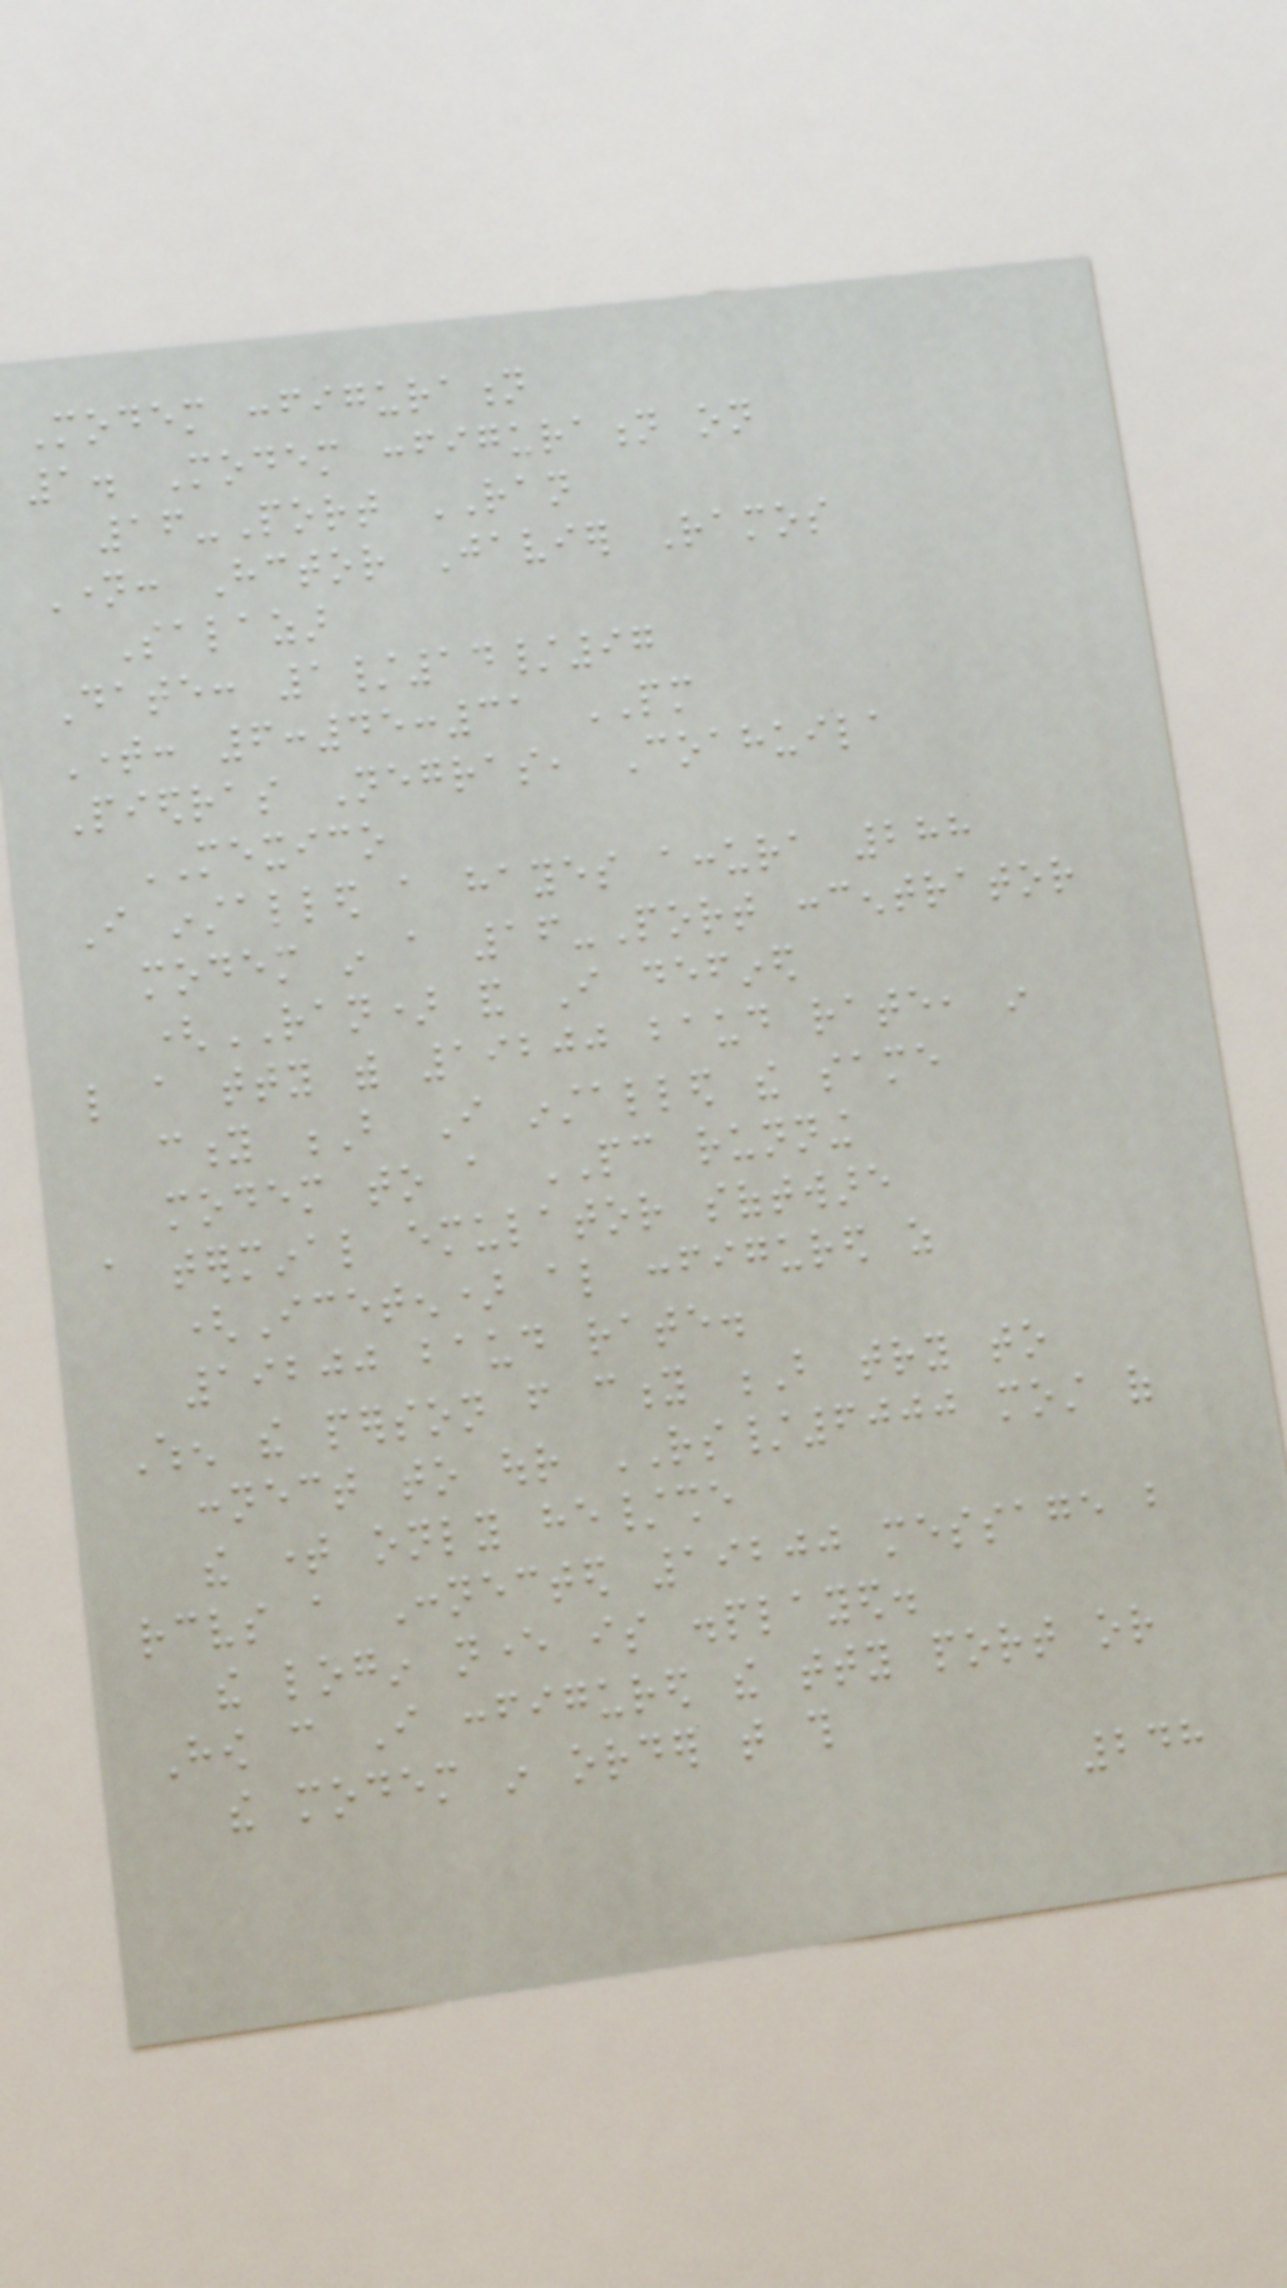Modem configuration
1. Modem configuration on
16-Port RAN
Name: Hctor Javier Ramos
Salazar
Date: 1/14/97
Time: 6:45:31 PM
Piedras Negras, Coahuila
MEXICO
I installed a hayes accura 288
modem in a 16-Port concentrator
(RAN) and I defined
like a tty with 19200 baud rate, in
city B I installed the same
modem to a PC running
a terminal emulator software
(Iceten) also configured as
19200 baud rate.
When the person from city B try to
connect to our RS/6000 most of
the time only he/she
receives a Connected 19200 message but
the login never is displayed.
How can I configured the tty port or
the modem in order that this
248
